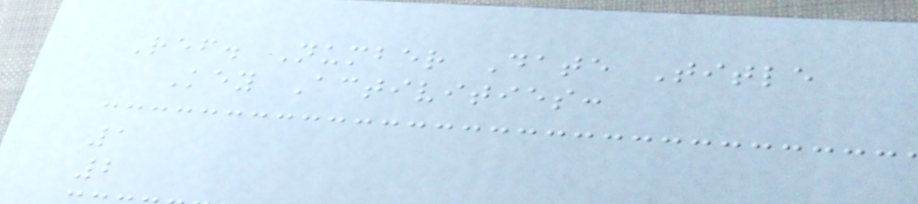Ref. Number Date Title
Key Activities:
1
2
